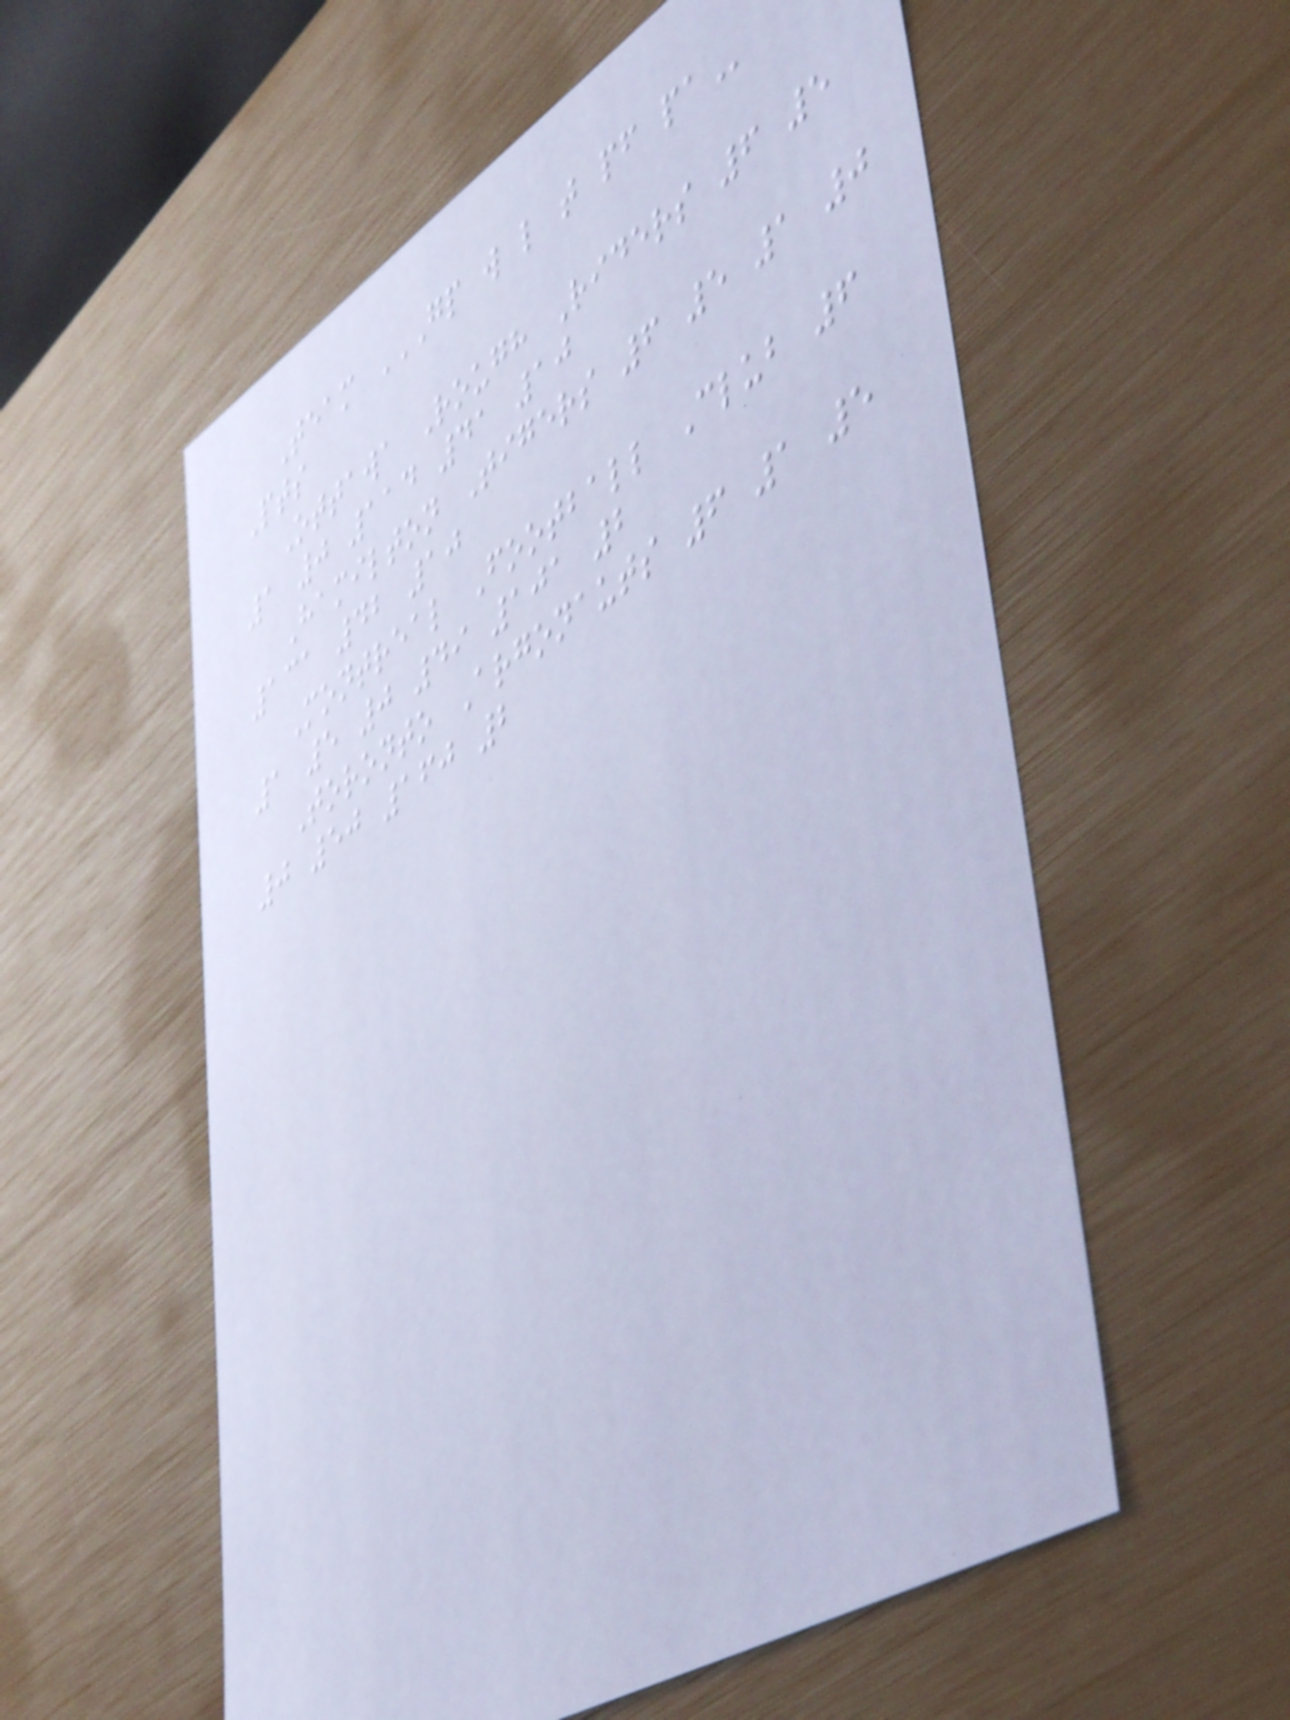Team GP W L T PF PA
Pts
Ottawa Rough Riders 6 5
1 0 114 41 10
Hamilton Tigers 6 5 1 0
131 42 10
Montreal Football Club 6
1 5 0 49 101 2
Toronto Argonauts 6 1 5
0 50 160 2
